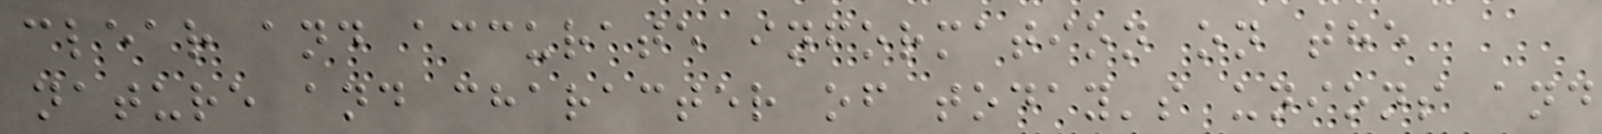clear and accurate information on the
nature and character of today's unions and
